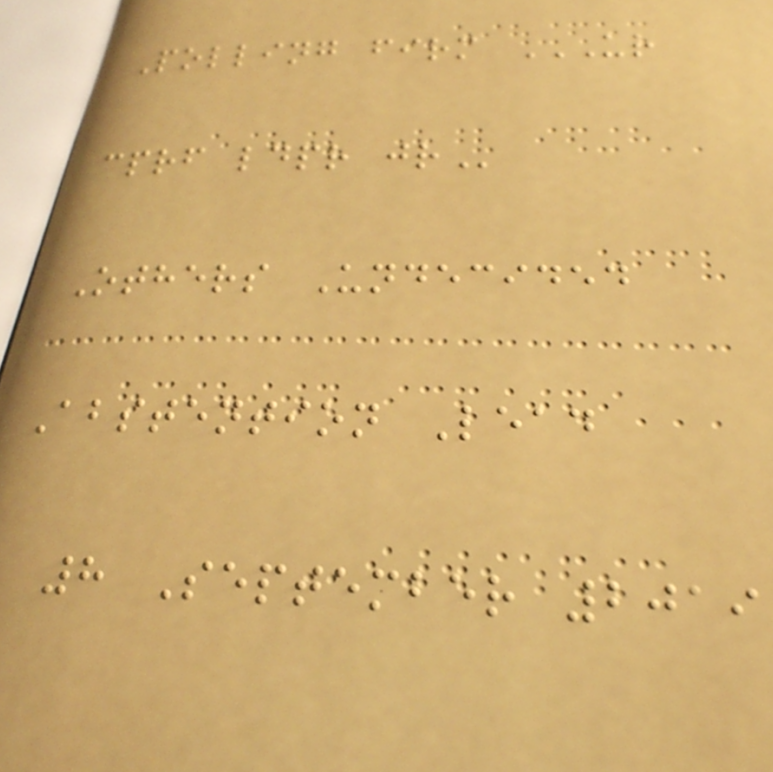Polling firm UR
CPRF LDPR JR
Others Undecided
Abstention Lead
8 September 2019
